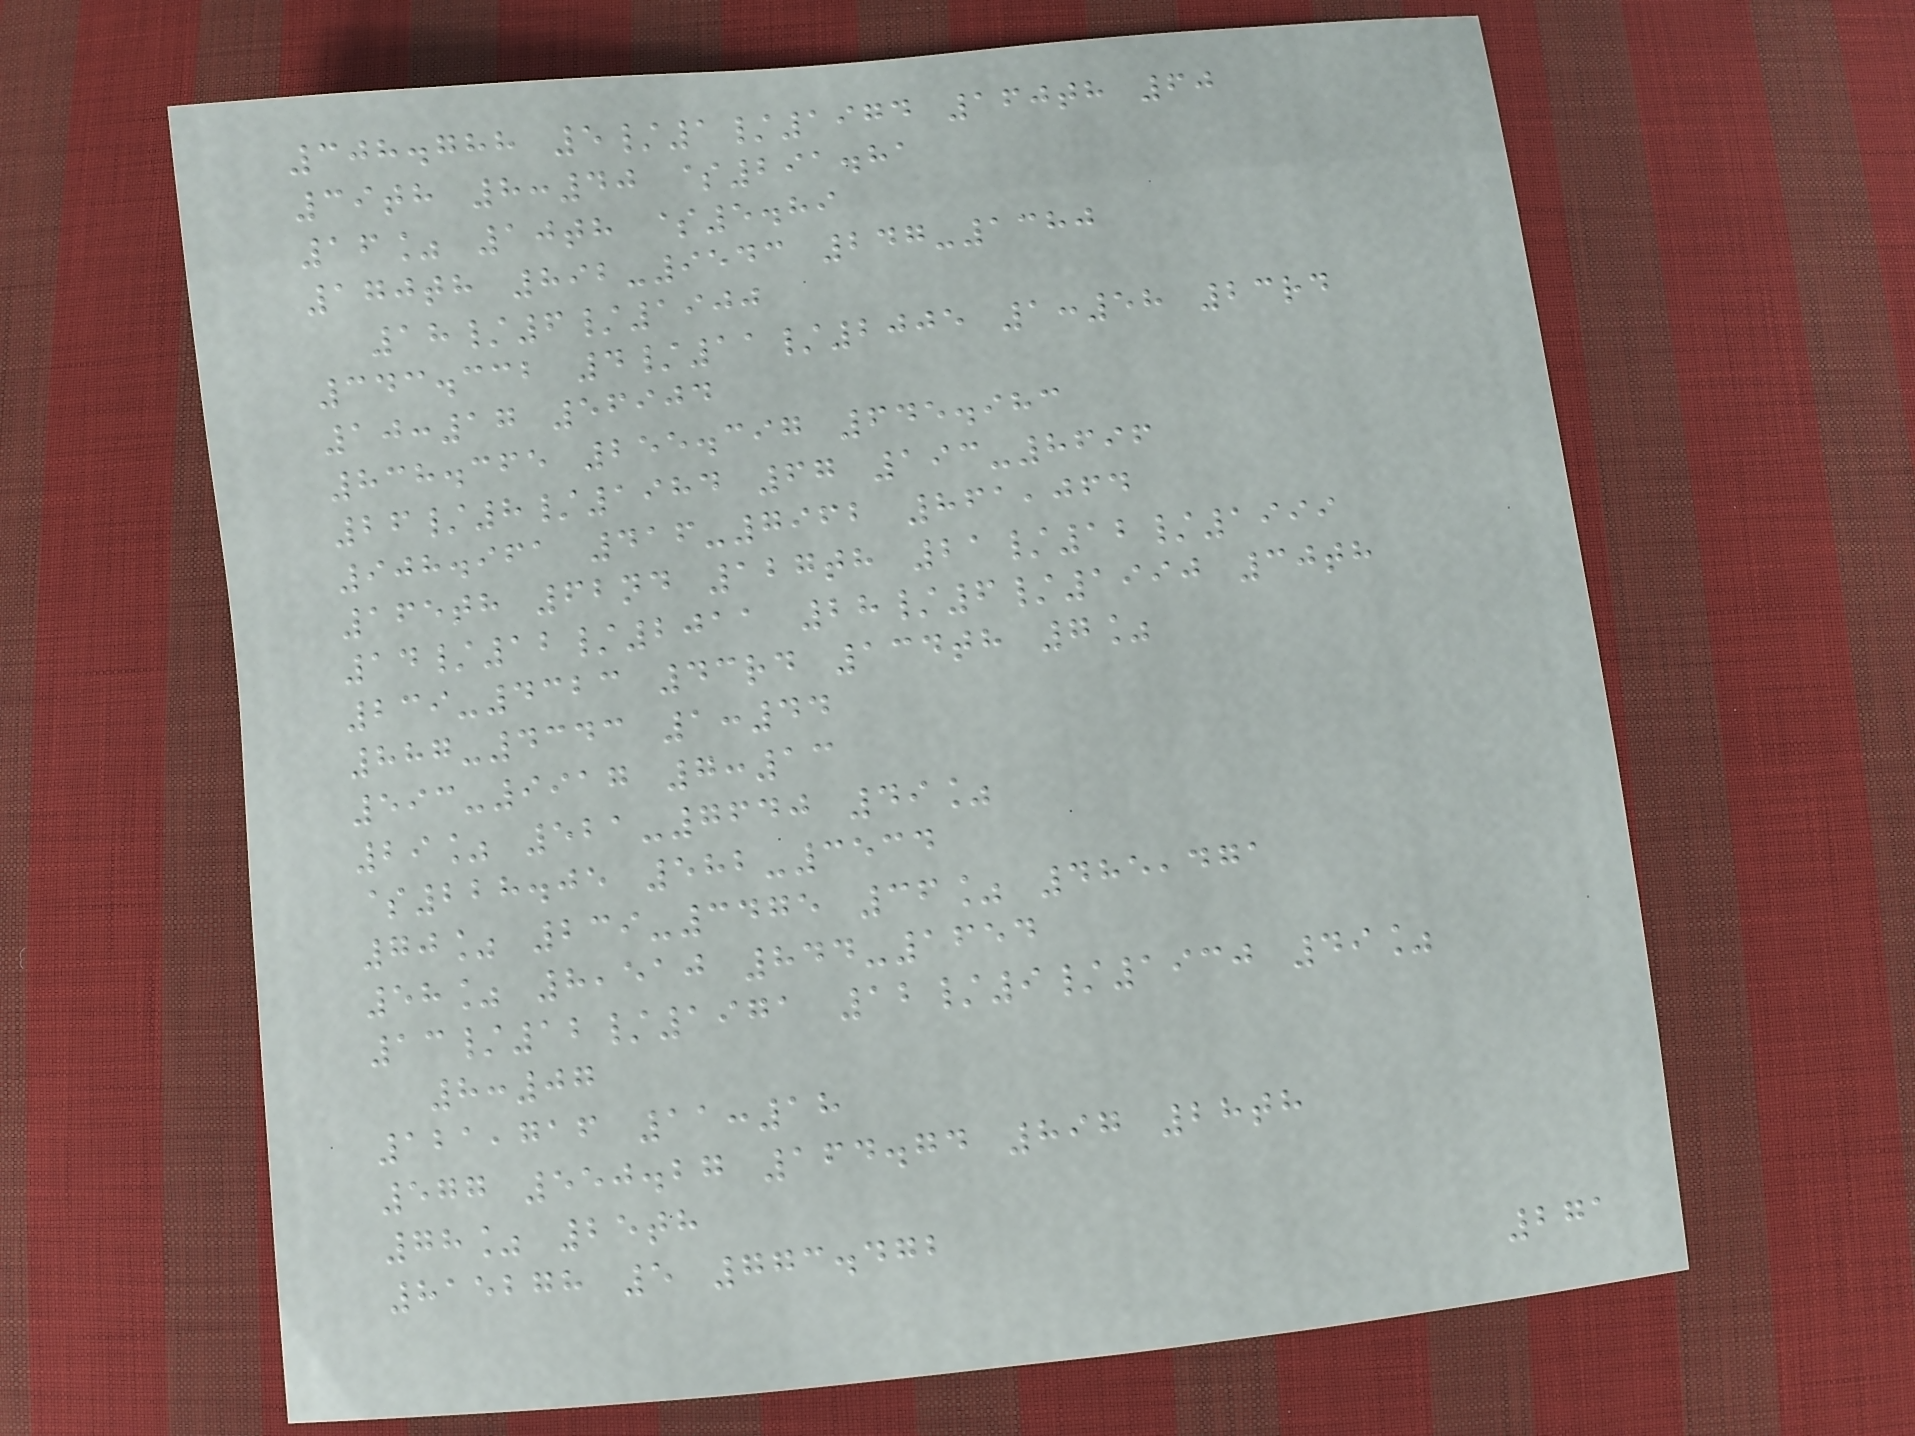308.788 5/1/1974 160th 60
39th 8:40 $291.81
16% 10th $5.89
170th 892-9543 247-1380
18/6/1900
343.332 4/11/2005 1:58 23rd
10:17 56904
838.365 255.397 645.983
26/8/1984 67 193-8696
908.961 416-7962 861,064
165th 62nd 127th 21/12/1999
14/12/2011 28/6/1990 30th
239-4323 43rd 134th 7%
887-4343 1:44
593-9917 7:13
29% 521-7640 49%
$228.05 582-3534
70% 239-3475 36% 485,471
58% 8,510 844-1654
13/12/1971 12/9/1930 49%
8:07
121,716 11:18
577 550.27 164.74 897 28th
78% 25th
815278 5 773.472
271
